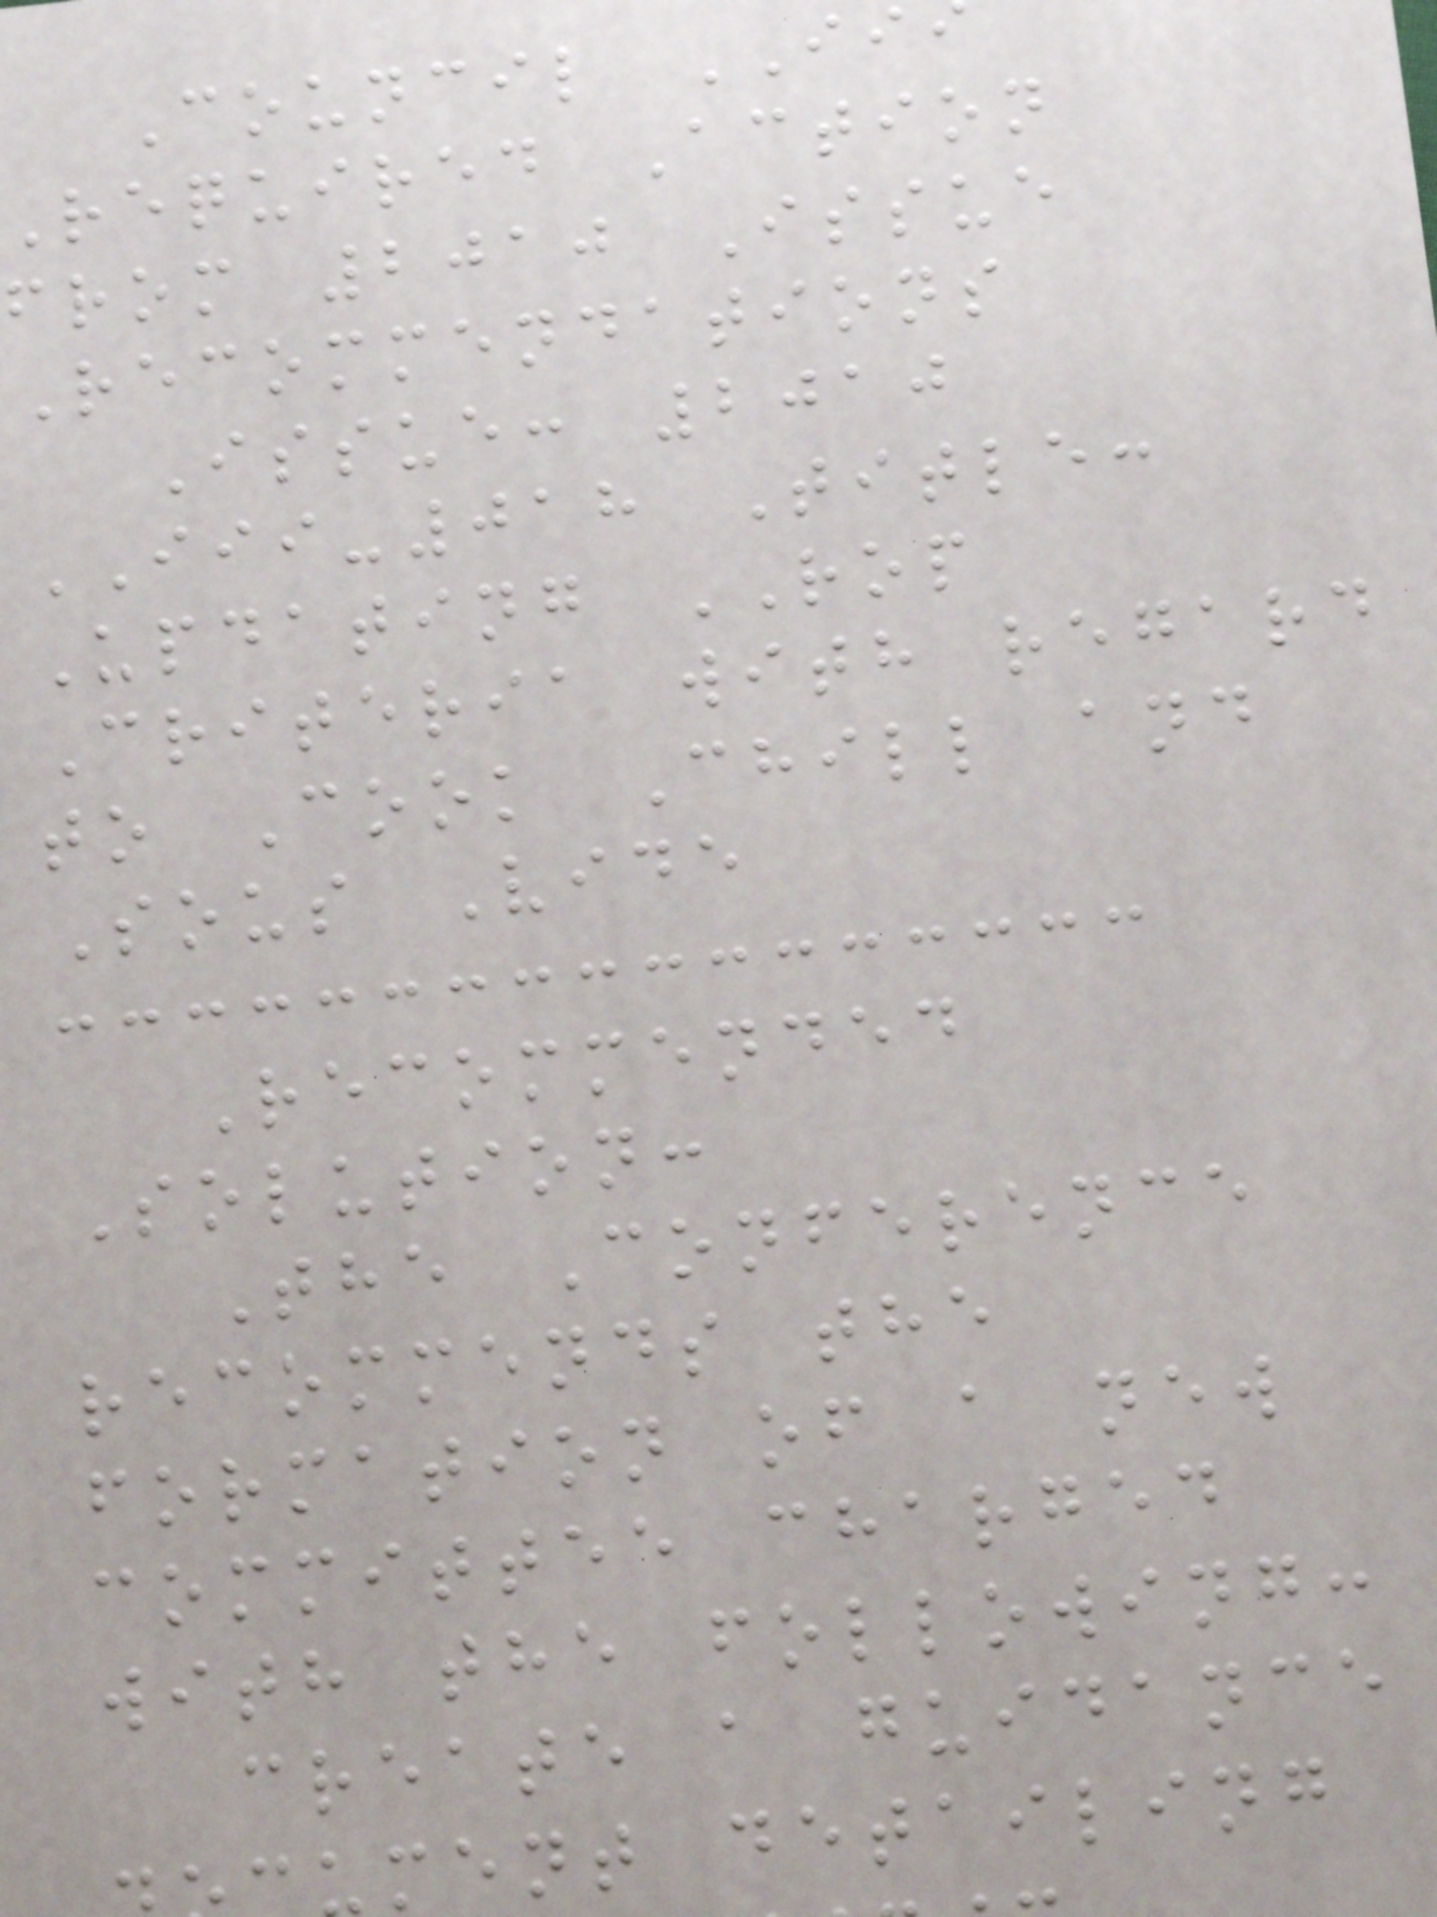Council II
required Action
from 2010 Issue
Recommendations
Issue: 2010
III-018 Title:
Updating ROP
Criteria with regard
to Cook Chill and
Sous Vide
Recommended
Solution:
The Conference
recommends the
formation of a new
committee charged
with the following:
create a guidance
ment detailing
